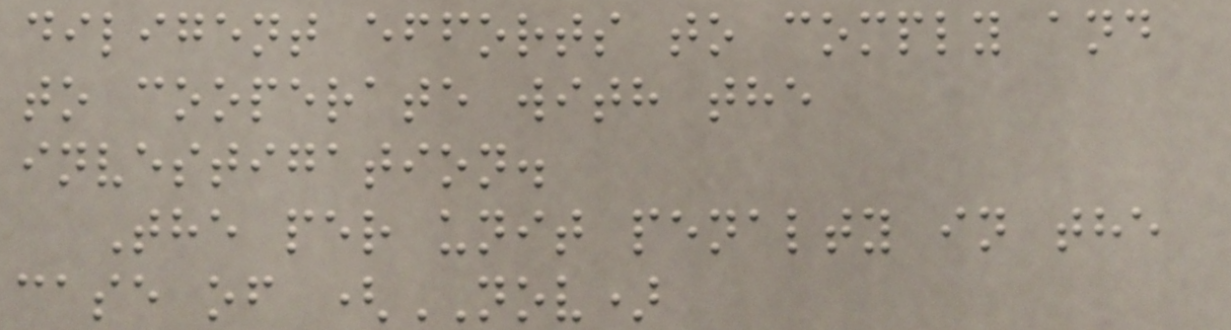diligent efforts to comply and
to cooperate with the
investigation.
The per unit penalty in the
case of (NOV)
